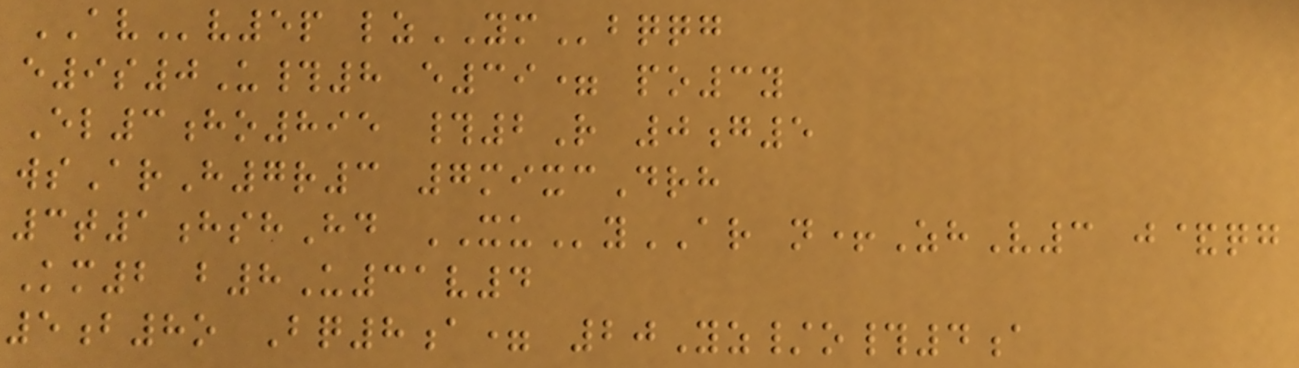AVv5p lzYMbqqg
e9s0U#8 e39= po3y
El3ho895 #2R 0g5
wsArH7r3 7mixcDrh
3t1hshHd XUyAR n+ZhV3 j&qg
Km2 b8U31v4
5b8o Bq8a= 20Yz/o#4a
